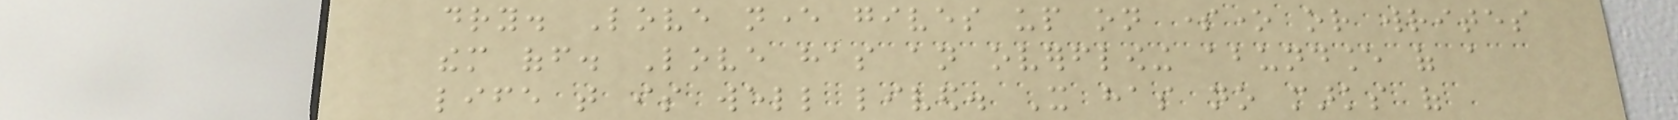dry. Love never gives up on someone or writes
them off. Love has an overflowing abundance of a
life that is well lived. It has no marks of
